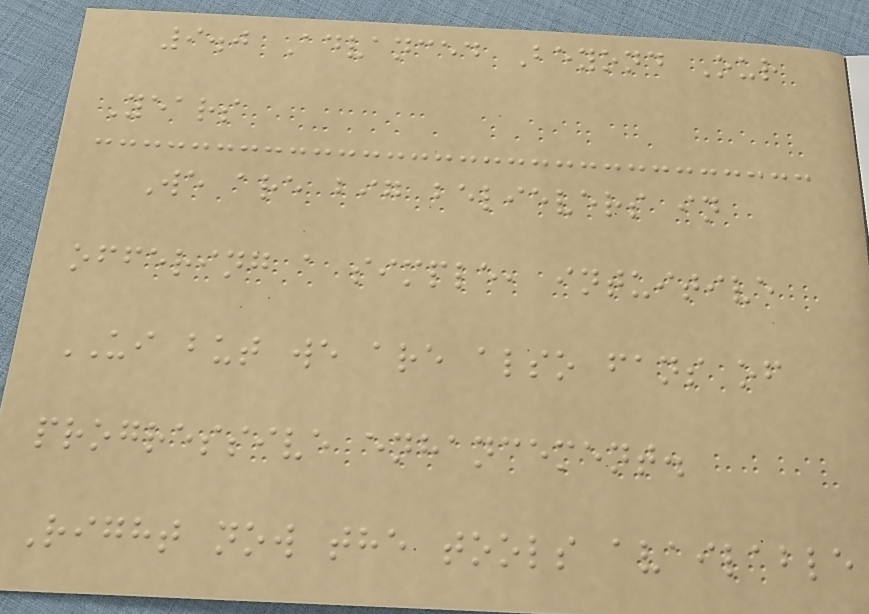9.0 Advanced Beyond Our
Years
We are big believers in
offering a simple, intuitive
UI but we are also fans of
progressive enhancement.
Right now the tools available
